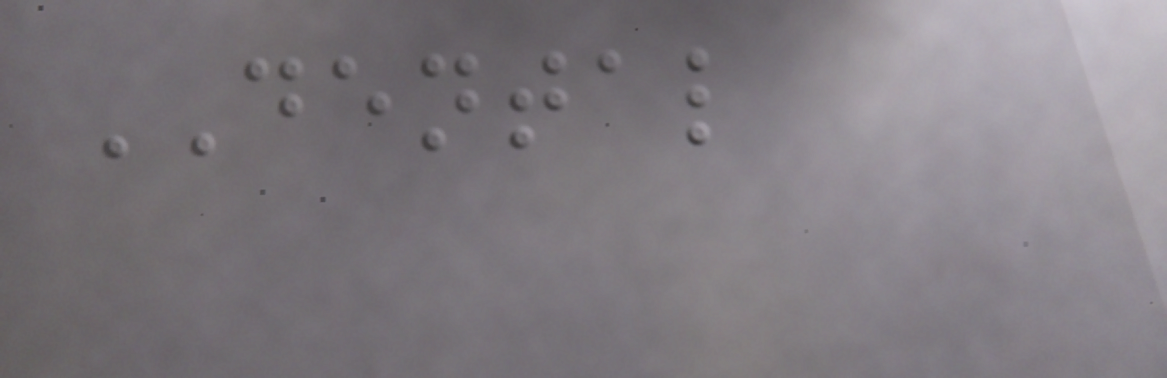DENTAL
